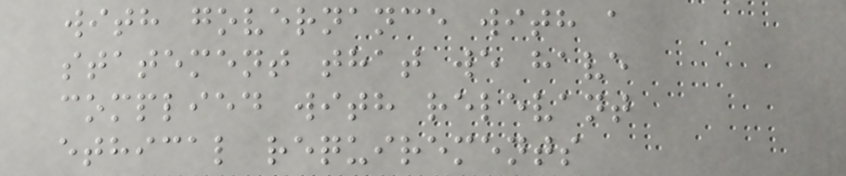with governance with a
statement that we have
complied with relevant
ethical requirements
